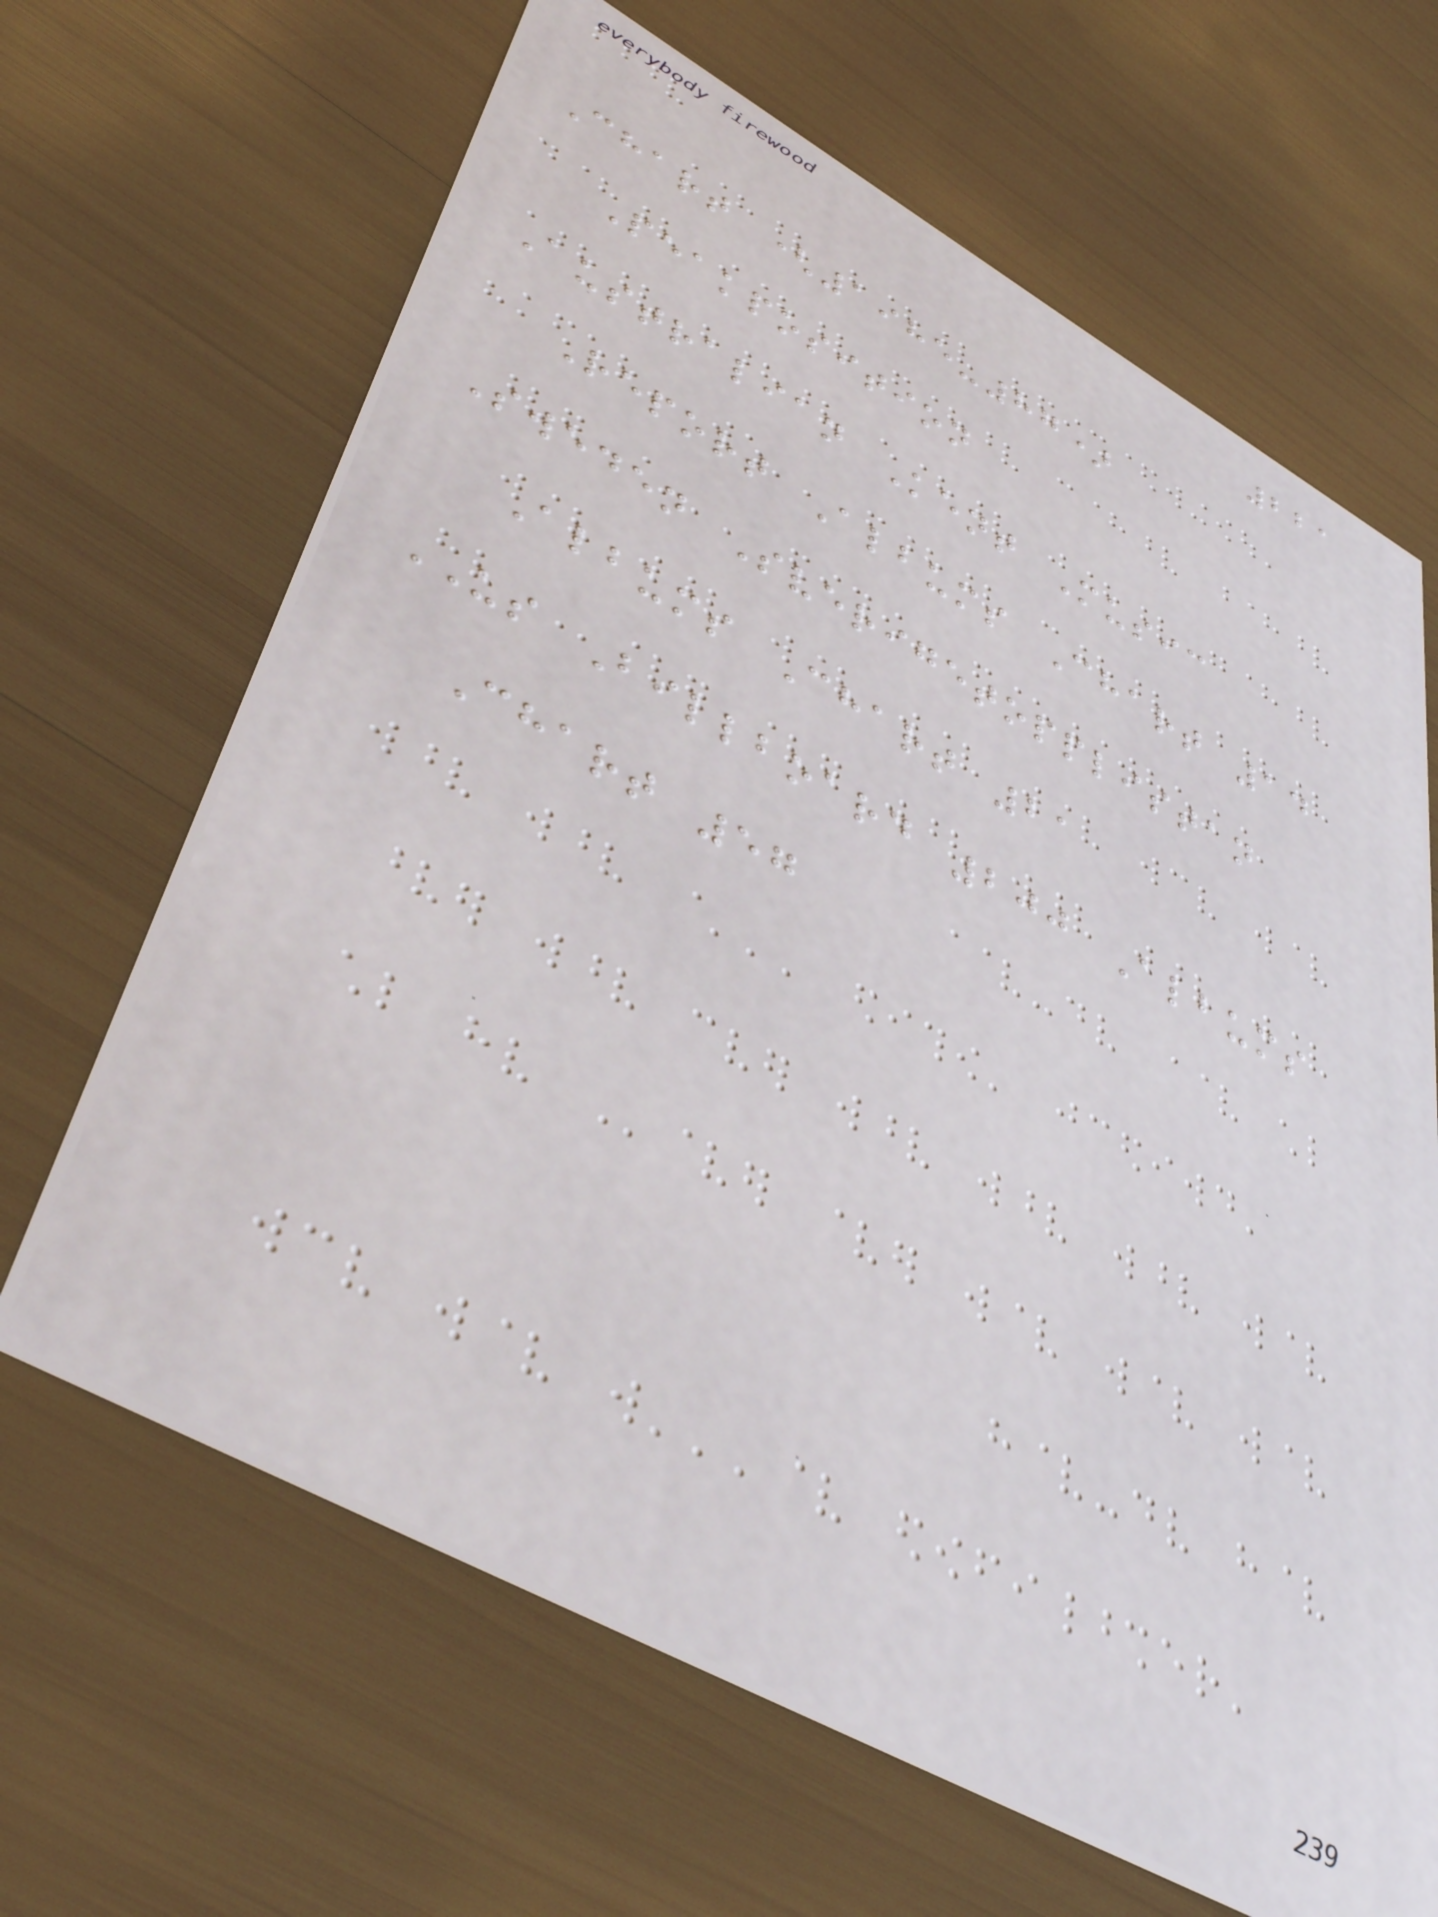221
Chart (1985-87)
Peakposition
Australian Kent Music
Report Albums Chart 14
Sweden Sverigetopplistan
Albums Chart 21
US Billboard 200 Albums
Chart 57
